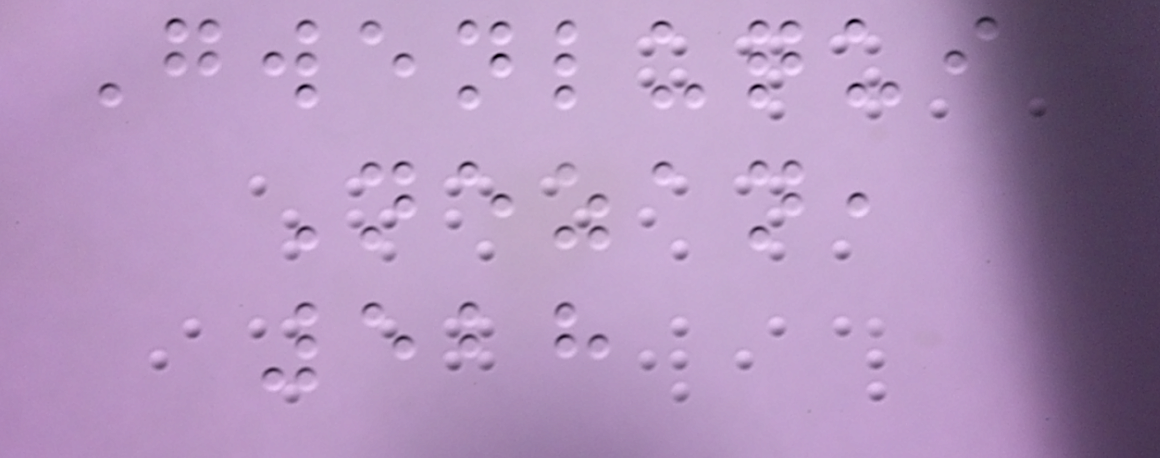Gwenluqui
Nezan,
528
